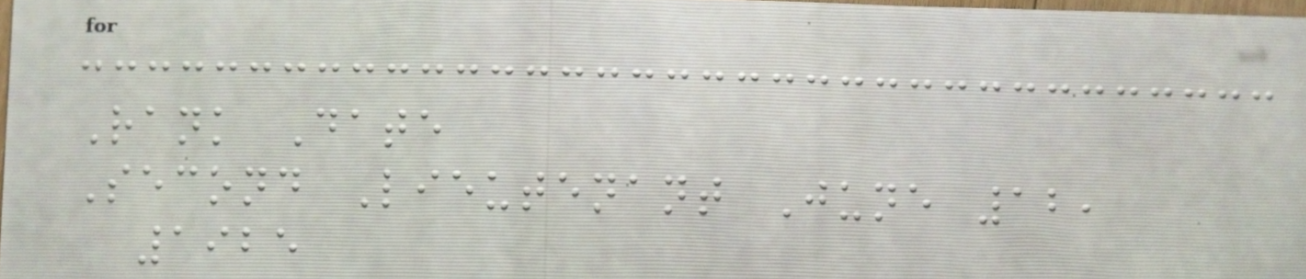Rank Date
Second Lieutenant June 12,
1925
